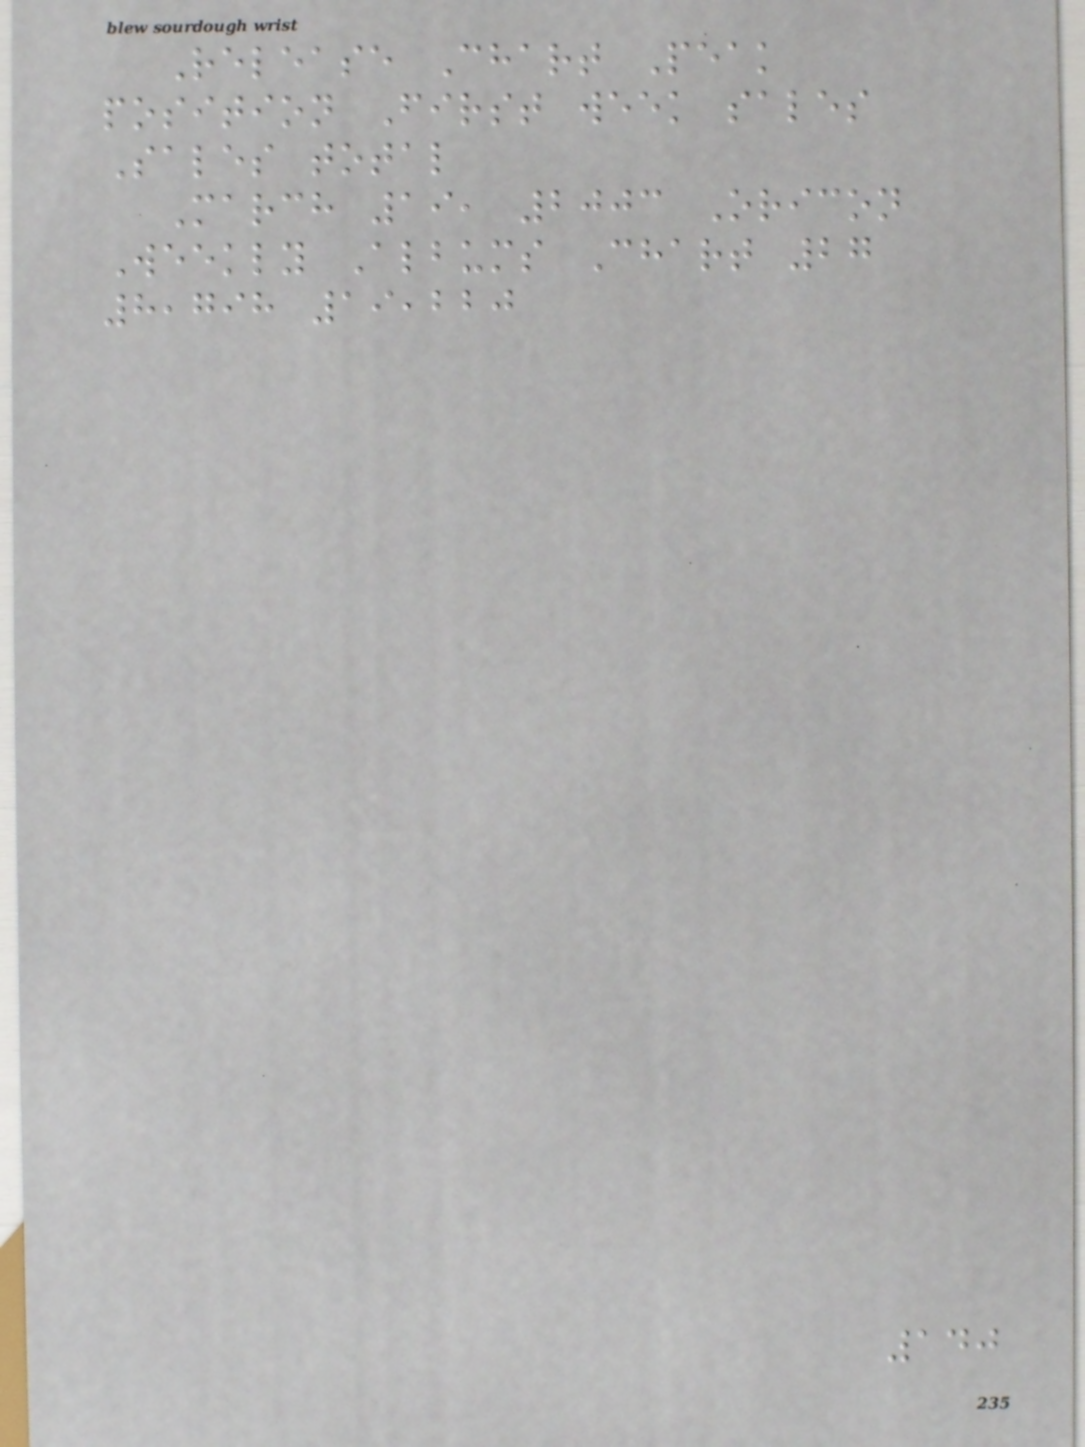Release Chart Peak
position First week sales
Sales total
March 19, 2003 Oricon
Weekly Albums Chart 27
8,798 19,220
140
